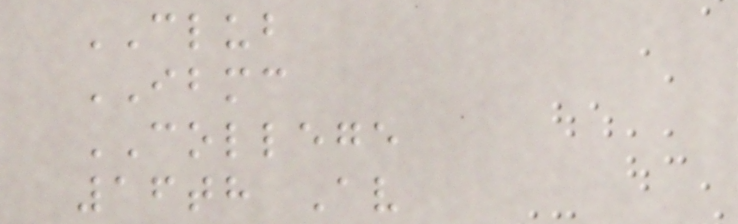CLUB
IBMC
COLLEGE
16th Av
